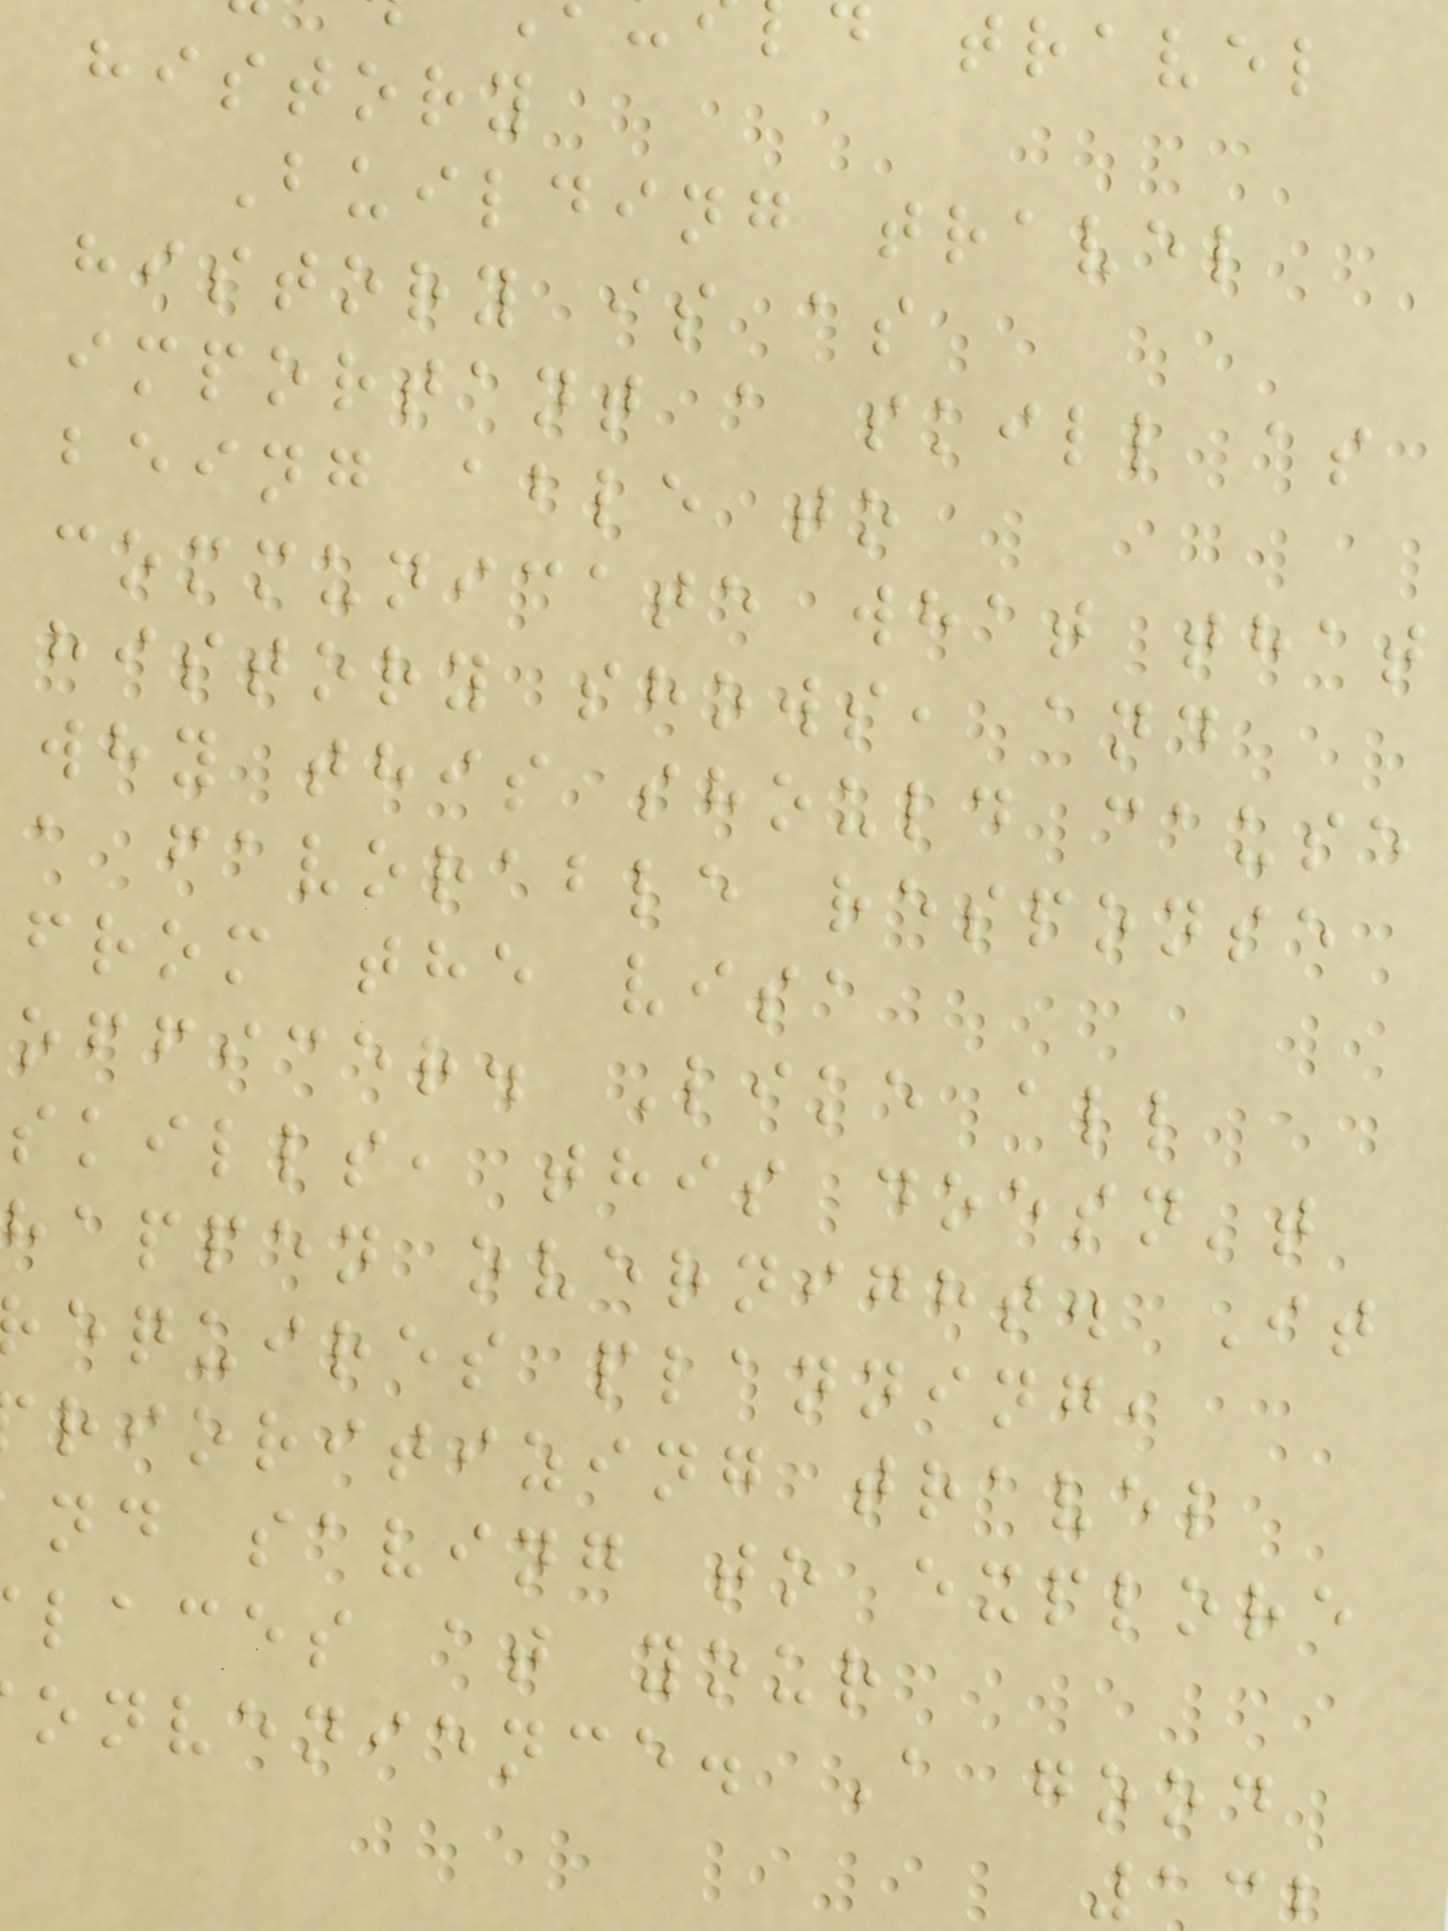d travel
history
Building travel
history is as
important a skill as
being able to
communicate what that
history shows, and
why this should cause
a favorable response
from the visa
officer. Like all
skills, this doesn't
happen overnight. It
equires planning,
rioritizing travel
nd saving to explore
laces at your
onvenience. A good
